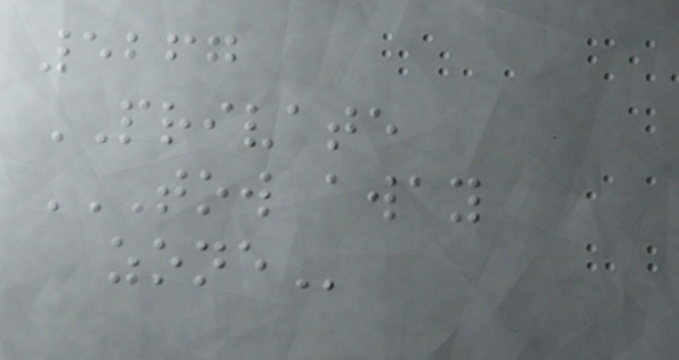5267
PRIVATE
TOW AWAY
ZONE
